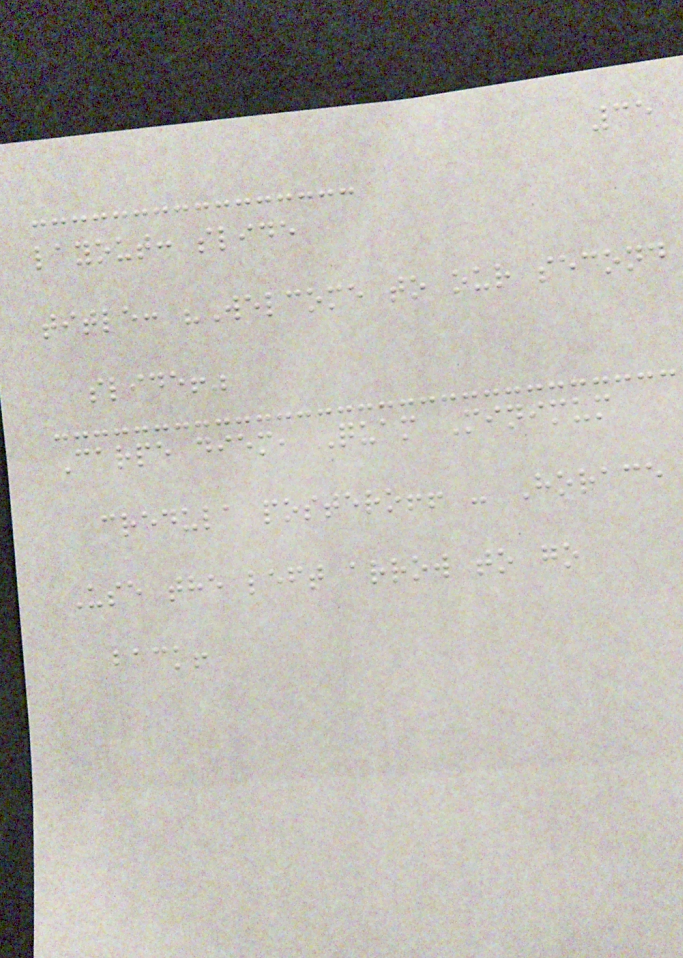35
layout: slide
title: "Welcome to our second
slide!"
Carpe diem, Quam Minimum
credula postero!! - Horace
Use the left arrow to go
back!
